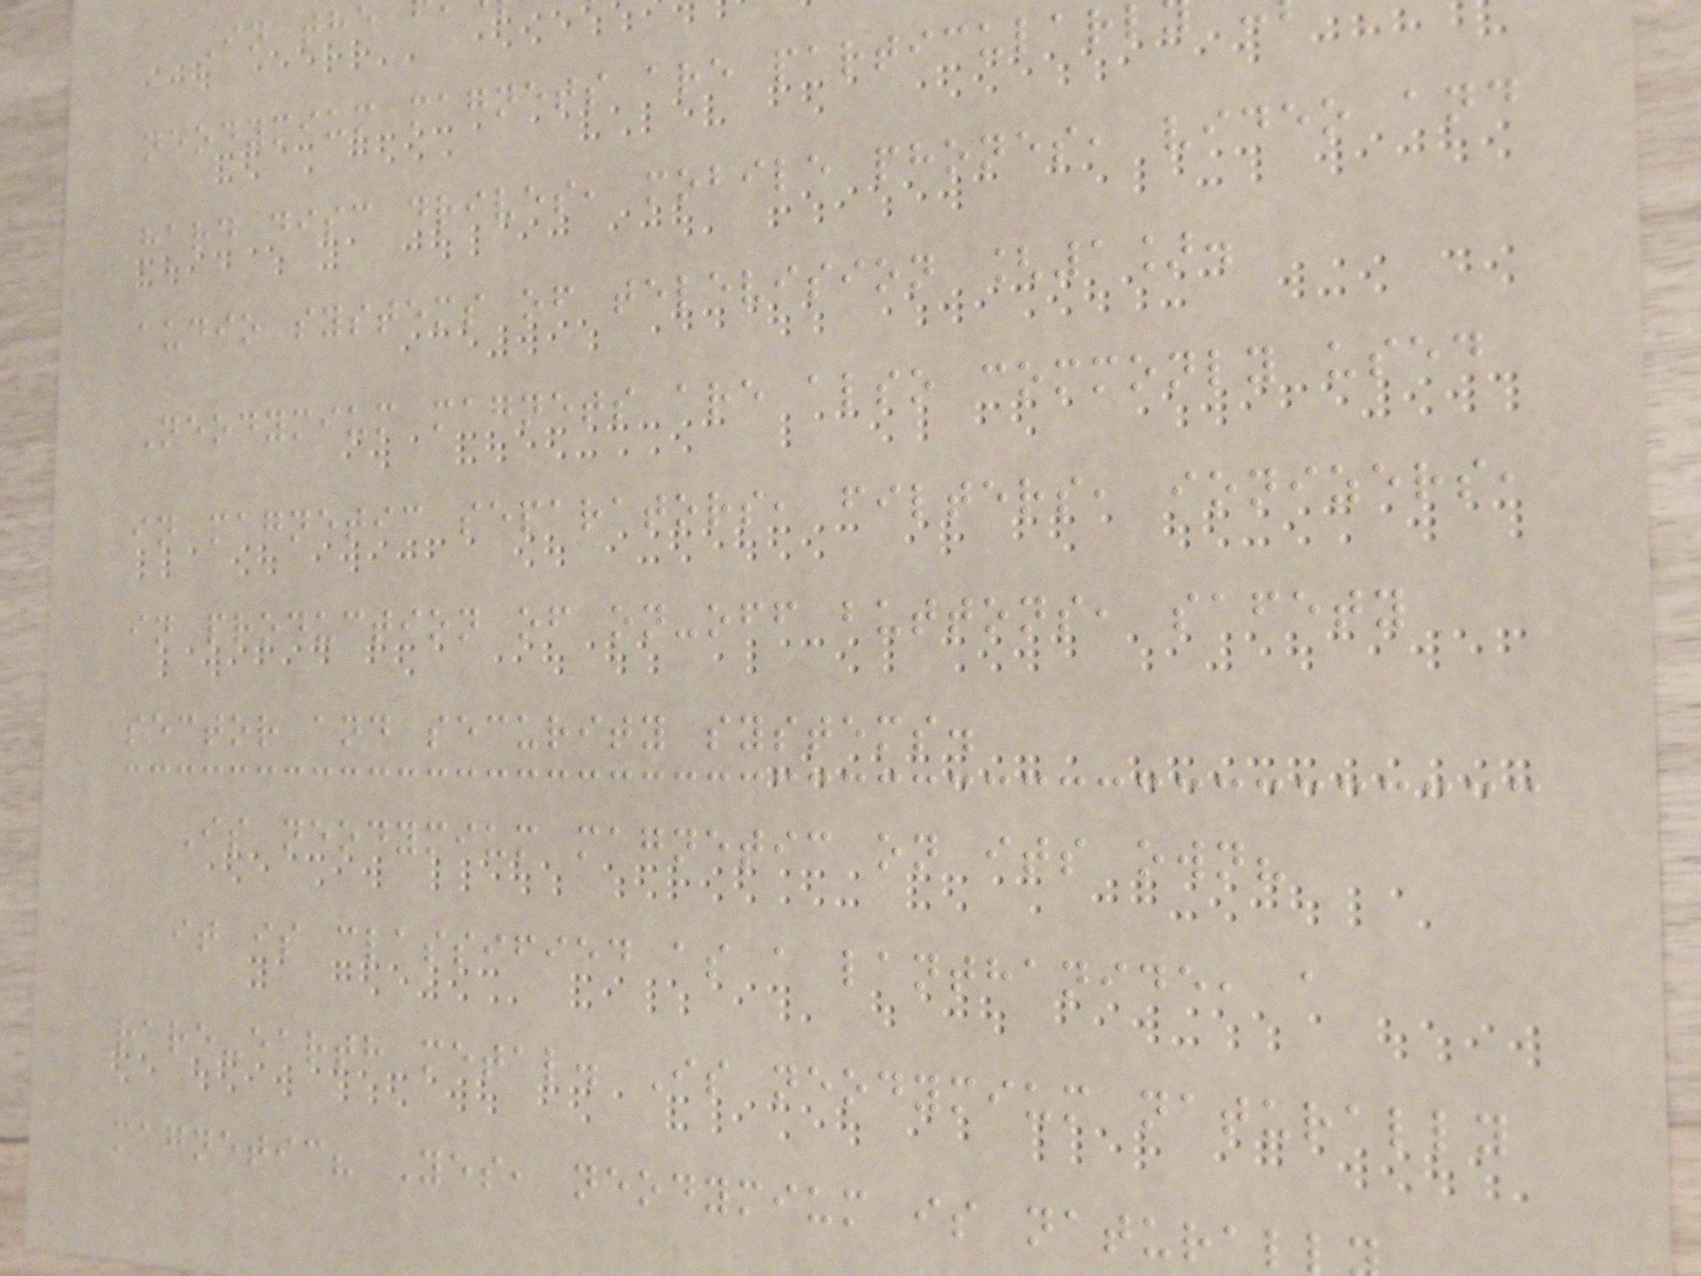neodymium magnets are particular
hard disc drives, mobile phones, video and
audio systems of television [1].
Neodymium magnets are also commonly used
in magnetic separators, filters, ionizers,
in production of on-off buttons, safety
sector and security systems.
Is neodymium magnetic on its own?
it is classified as a lanthanide, a
rare-earth metal. Is neodymium naturally
magnetic? Yes, neodymium is natural
